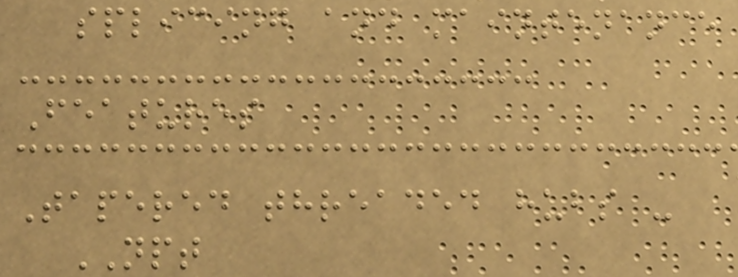splicing and maintenance
Features
Tapered threaded hubs -
NPT
